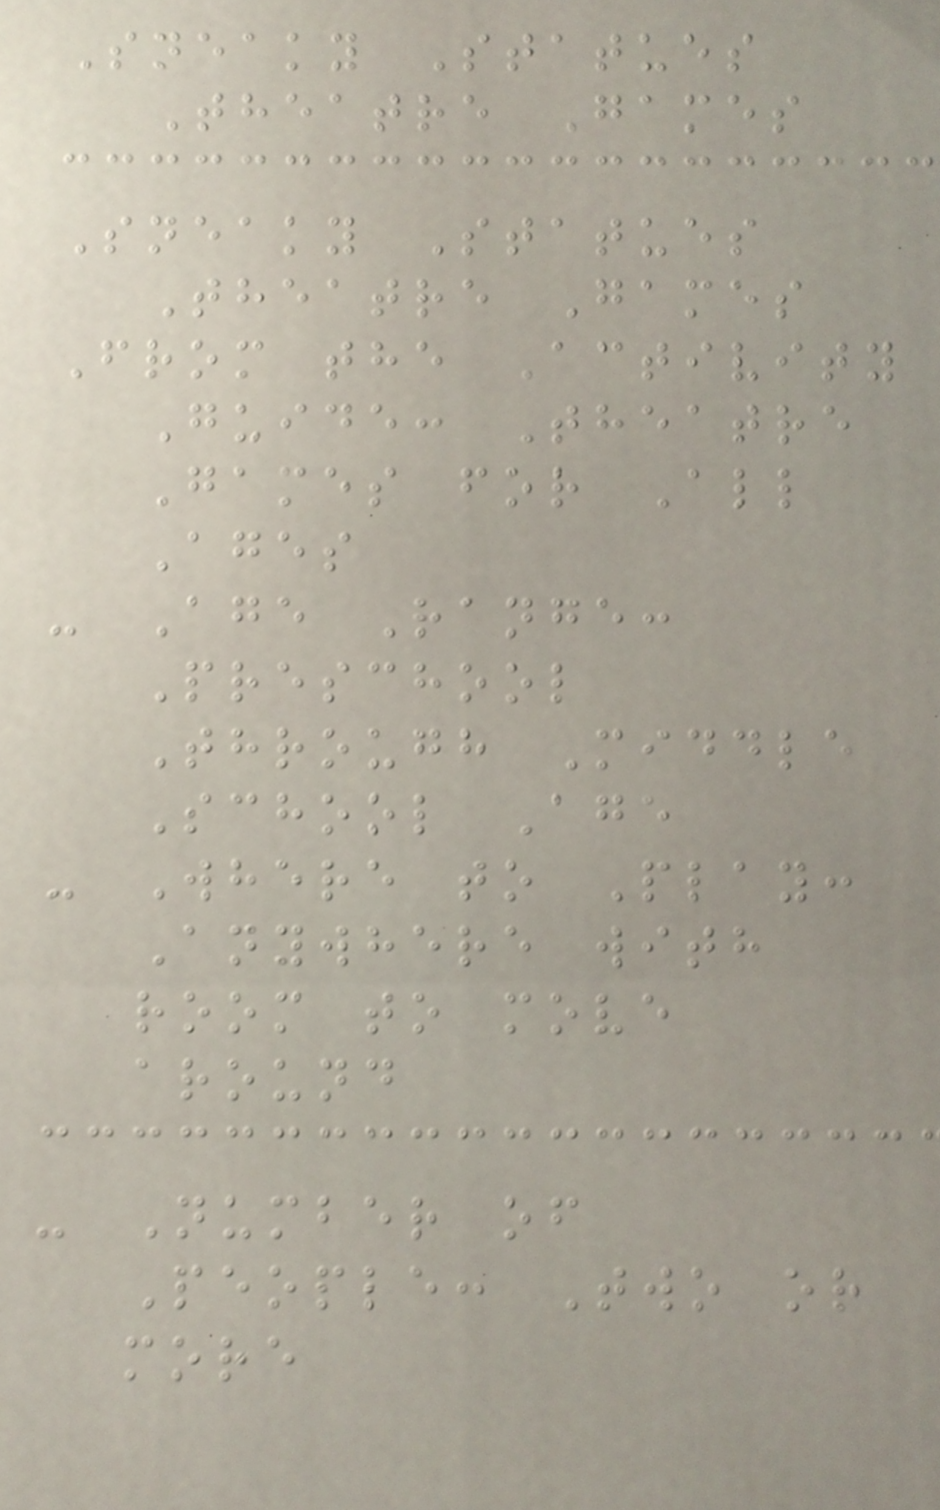Sneaky Statues
Theatre Games
Sneaky Statues
Theatre Games
From the Activity
Guide: Theatre
Games for All
Ages
- Age Range:
Preschool
Through Middle
School Age
- Where to Play:
Anywhere with
room to move
around
- Number of
People: Two or
more
